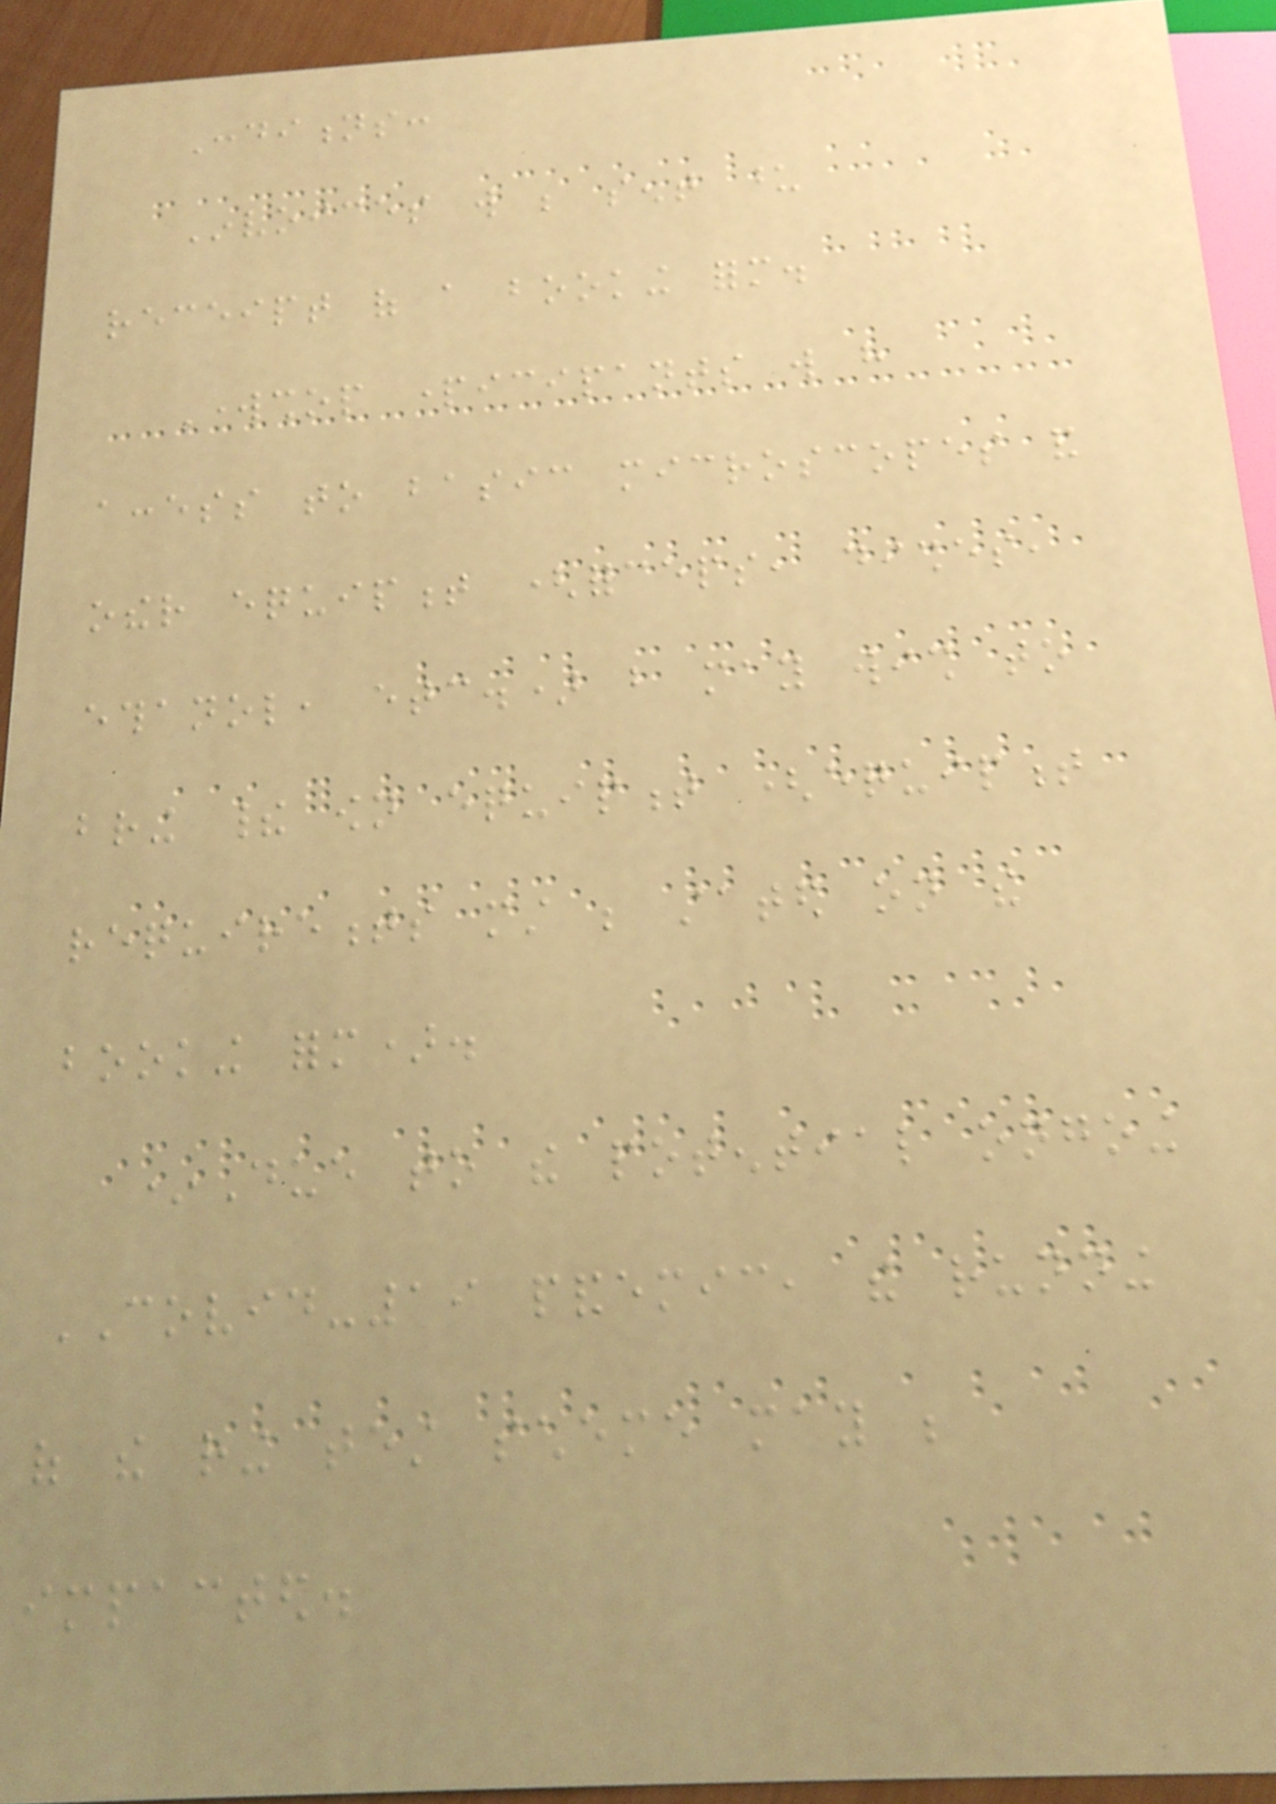Conditions:
Invoices will be sent upon
receipt of a booking form.
Workshop participants will have
access to basic microscopes and
other equipment (forceps, dishes,
ethanol, etc.) but may wish to
bring their own equipment (equipment
requirements must be stated on the
booking form).
*Due to the potential ongoing
COVID-19 pandemic, the running
of the ring test scheme may be
impacted.
